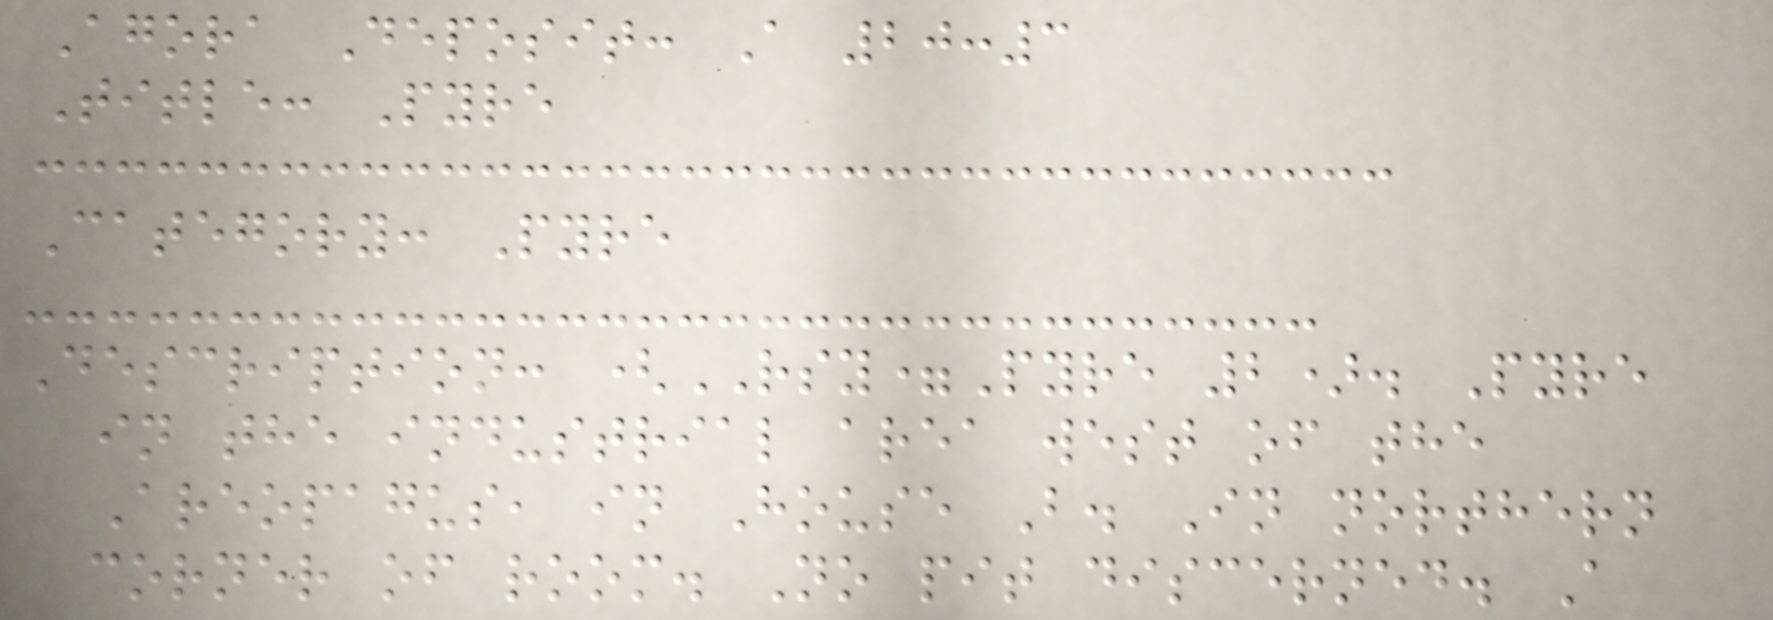Agora Deposit: A 20:3
Title: Pyre
Category: Pyre
Description: (RSY=Pyre 2). Pyre
in the industrial area west of the
Areopagus, in House B. In northern
corner of room. No pit discerned. A
